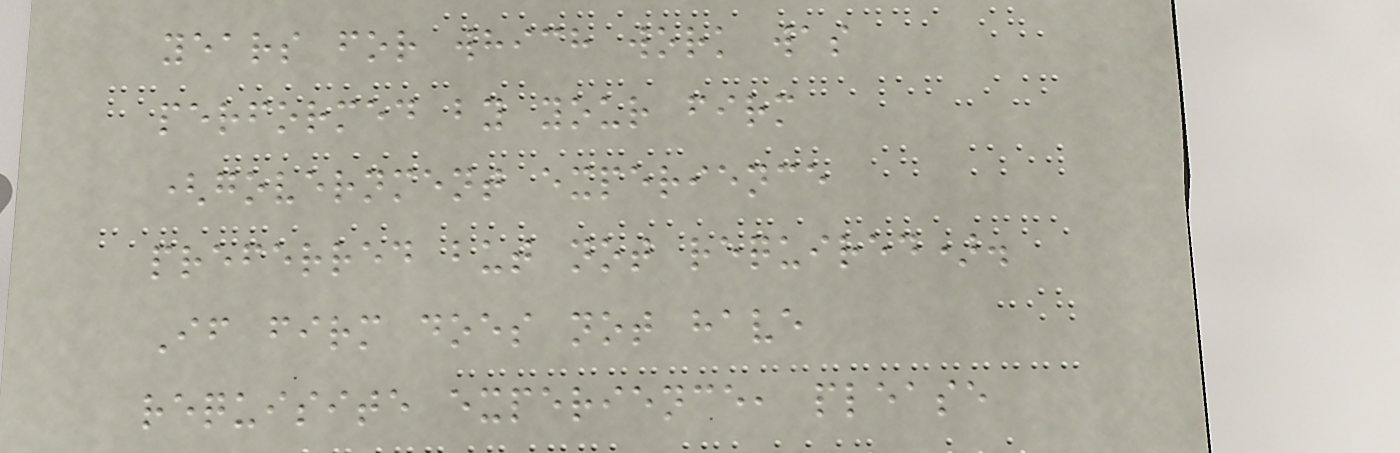years for which work was
performed by your firm
(government experience
preferred but not required).
If firm does not have
requisite experience, please
